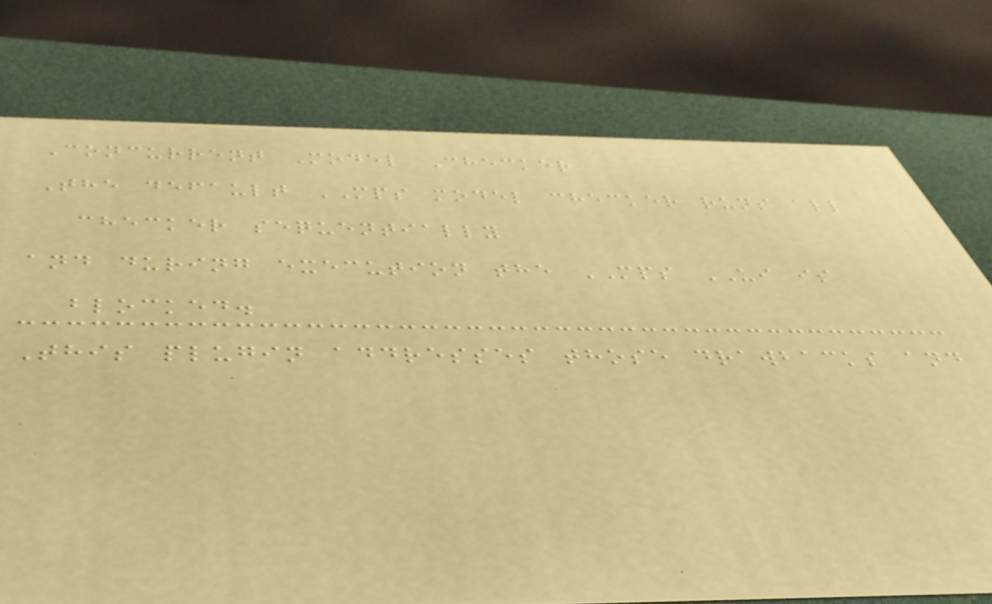Concurrent Model Checker
The default MPS model checker runs all
checker sequentially
and during execution the MPS UI is
blocked.
This plugin addresses those drawbacks and
